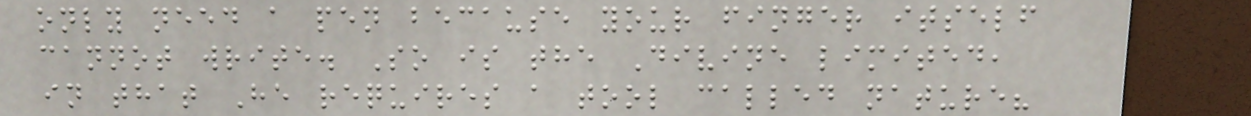only need a pen because your finger itself
cannot write. So is the Divine limited,
in that He requires a tool called nature?
